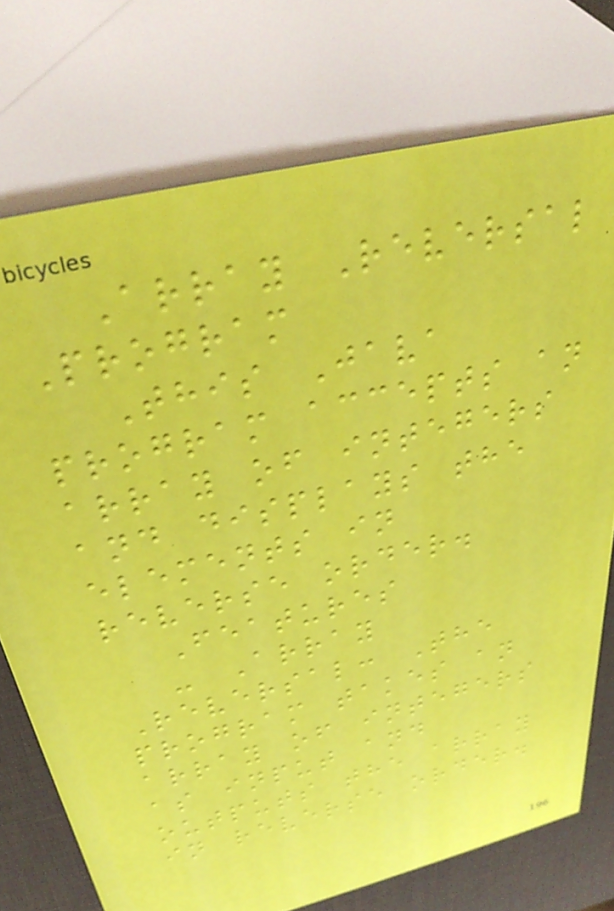Array Reversal
Program
This Java
program accepts an
array of integers
and displays the
elements in
reverse order.
Features
- Array
Reversal: The
program takes an
array of integers
as input and
outputs the array
in reverse order.
